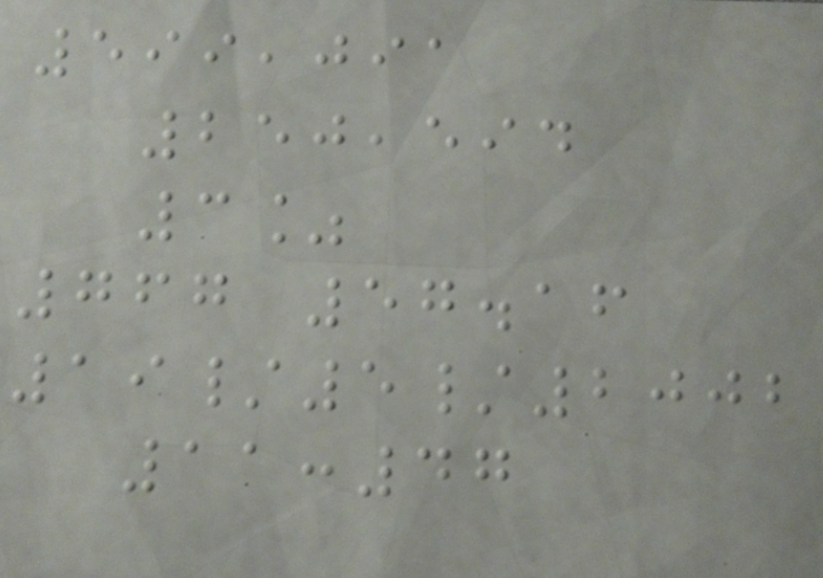599,091
250,594
3%
767 57.16
19/5/2002
11:47
